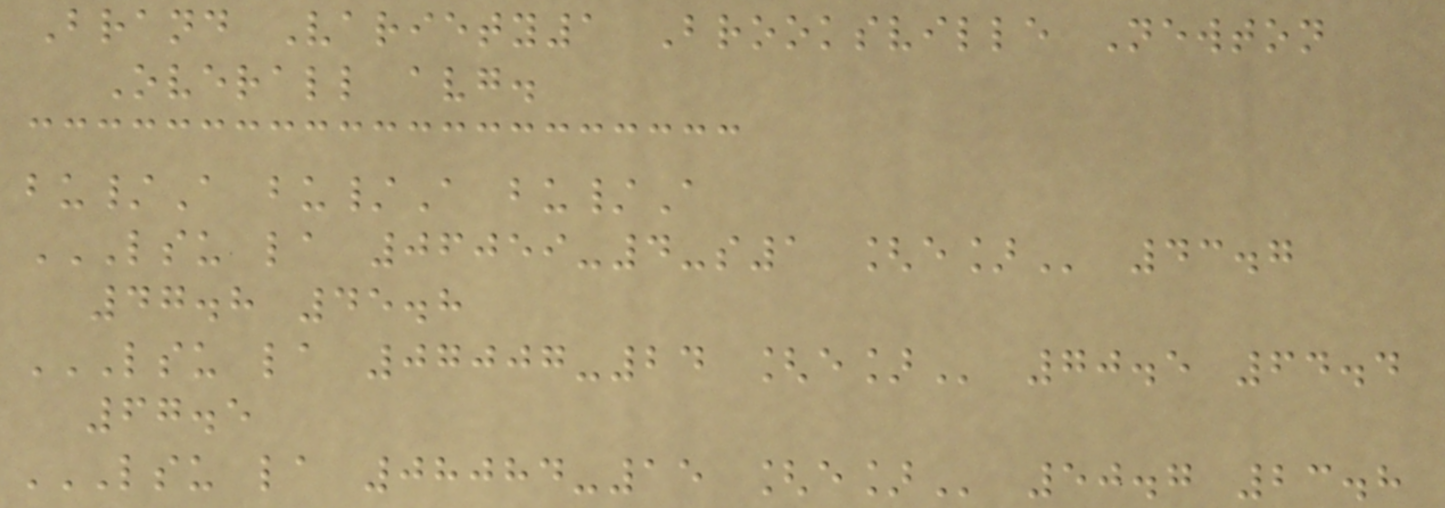Brand Variety1 Brooksville Newton
Overall avg.
bu/A bu/A bu/A
LSU LA 06059-4-S1 [E] 43.7
47.8 45.8
LSU LA 07007-24 [E] 70.5 64.4
67.5
LSU LA 08084-15 [E] 50.7 23.8
